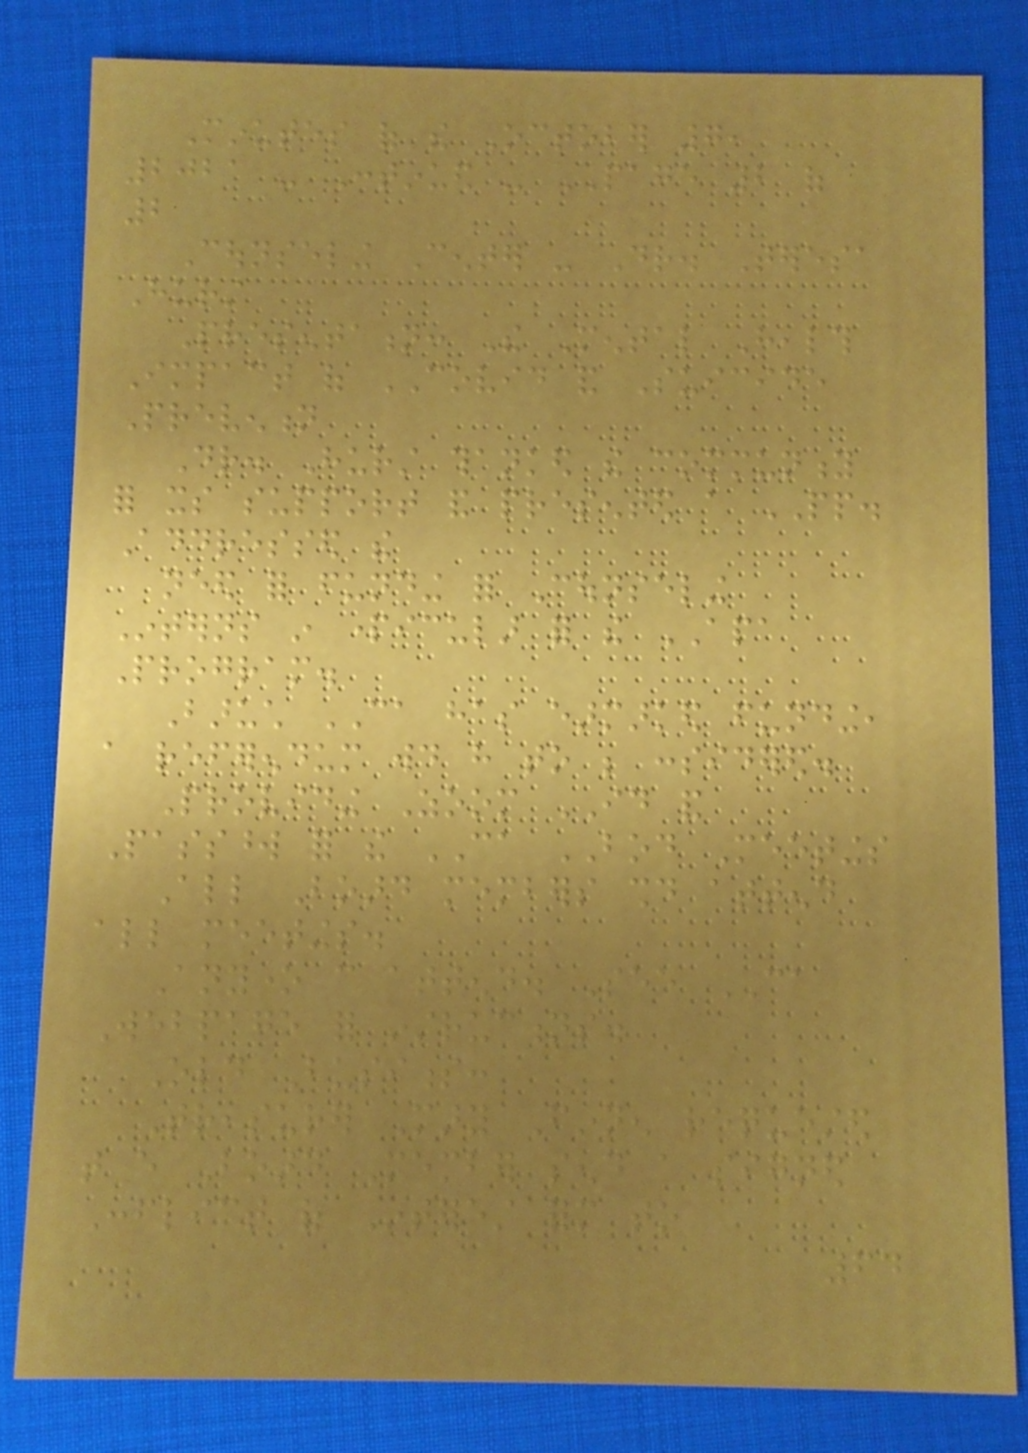Minutes of the October 7,
2021 - Continued - PAGE 2 of
2
Counseling Center - Dr. Teresa
Hurst
Presentation: The Mental Health
Impact of COVID and Suicide
Prevention
Dr. Hurst thanked the community
for its support and presented a PP.
Addressed the
need for funding for Counseling
Interns in particular for the APA
Program.
Baruch CA has earmarked funding,
a referendum would have to be considered.
Providing Zoom ID and
Password for the CA BOD Meetings
All Board members should attend
all meetings.
Anyone can attend. See CA
Webpage for instructions.
Old Business:
Treasurer Mary Finnen requested
that every Board Member send a signed
Conflict of Interest form to
64
